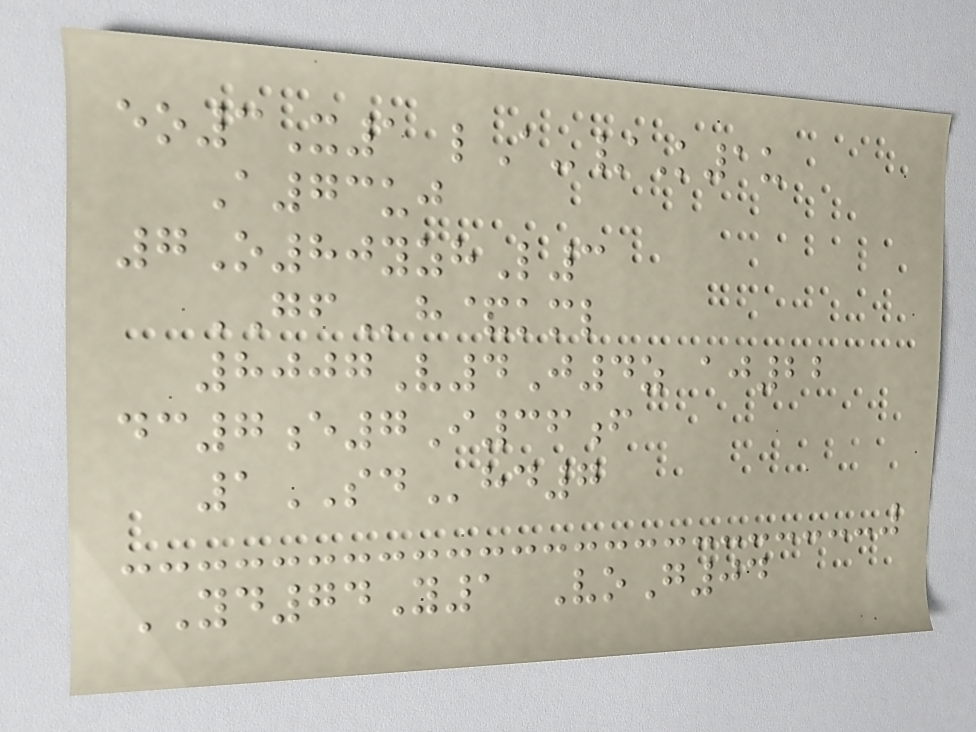eo3X1 lA-/K1u
A73uj
7O80yzhL3
GFh&kml
8007V4J4z aj22
dc7e7I36f
1SDhd7
YD74Y1 VoG04
